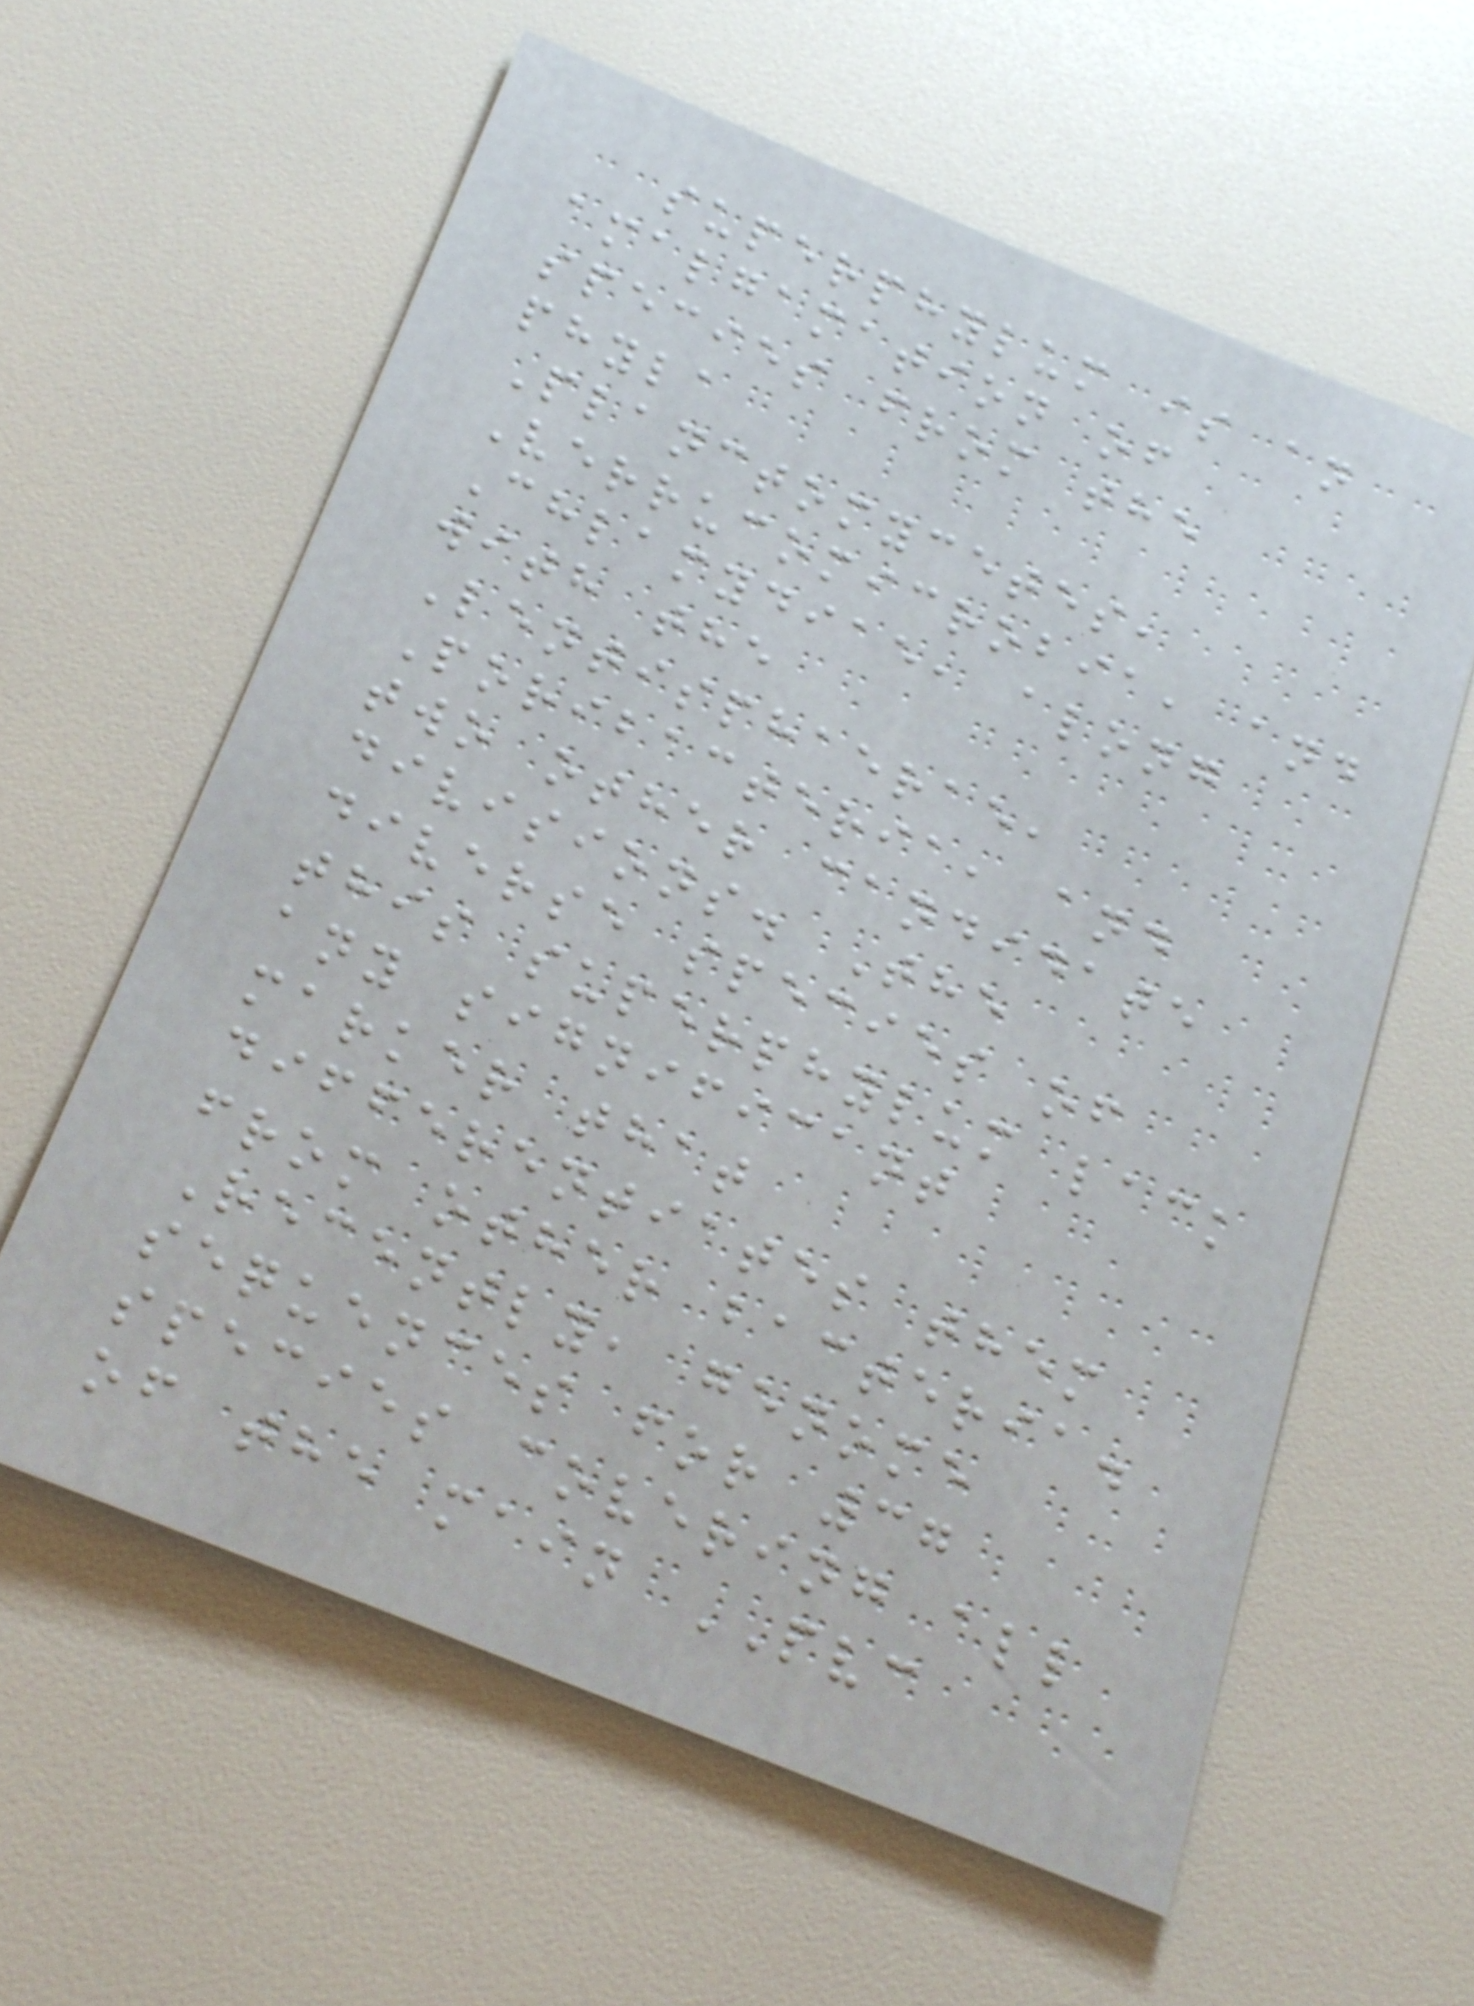superphylum is an
amalgamation of
species from the
phyla
Planctomycetes,
Verrucomicrobia, and
Chlamydiae, along
with the
Lentisphaerae,
Poribacteria, and
two other candidate
divisions. The
diverse species of
this superphylum lack
any significant
marker that
differentiates them
from other bacteria.
Recently, genome
sequences for 37
species covering all
of the main PVC
